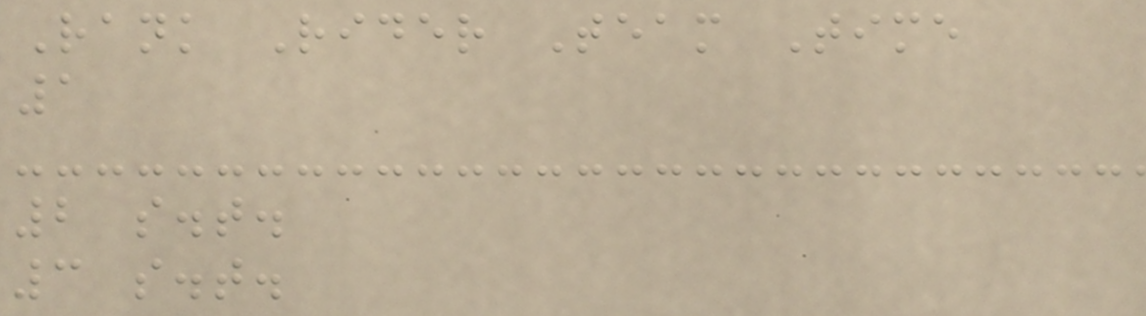Rank Rider Team Time
1
2 s.t.
3 s.t.
